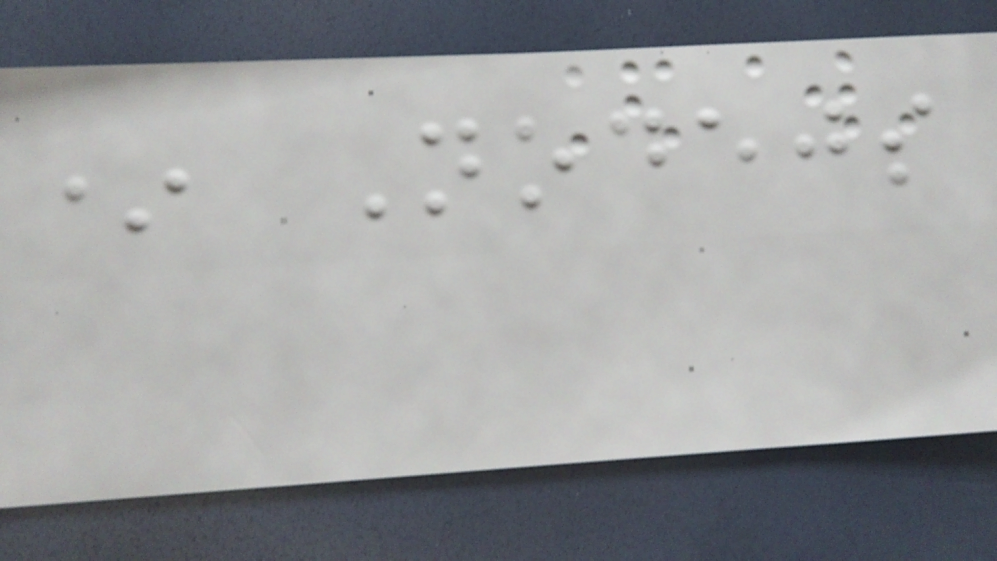* Nodejs
